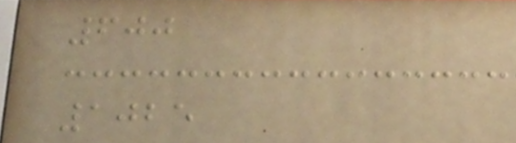600
1025
